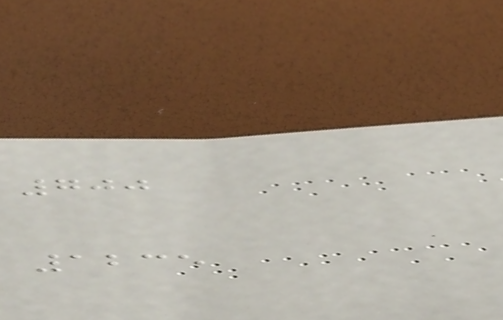700
1235
